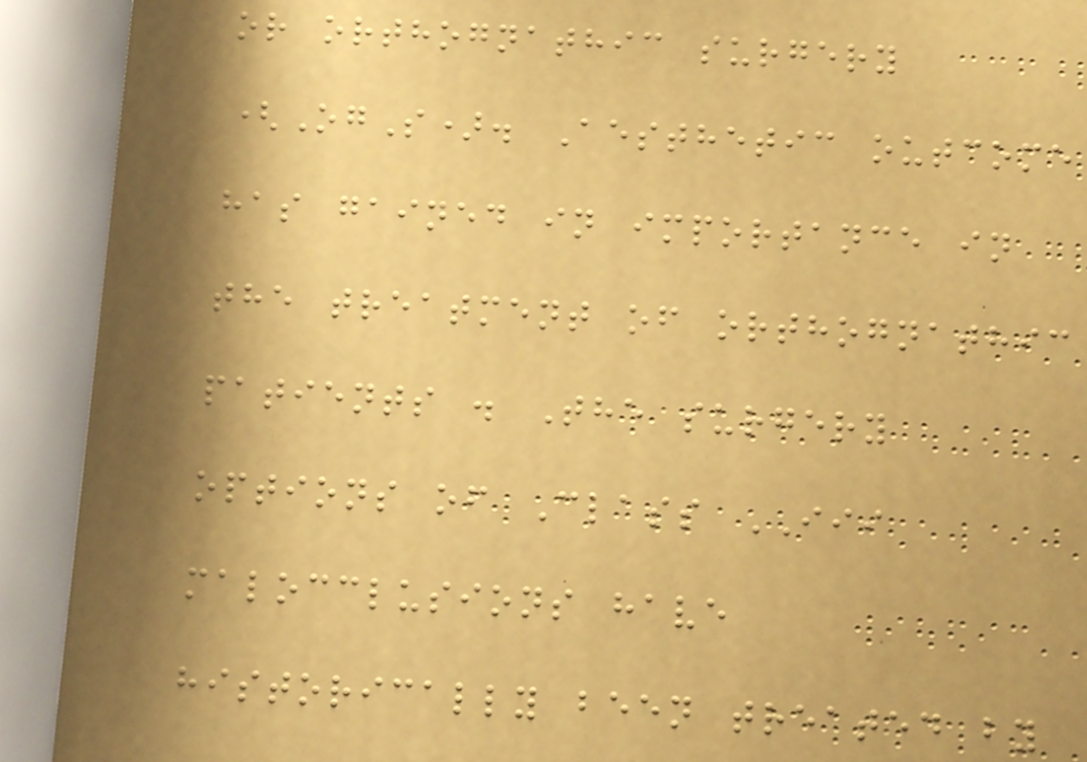or orthognathic surgery
(OgS). Aesthetic outcome
has gained in importance in
the treatment of orthognathic
patients . The surgery
options of Class III
malocclusions have
historically been treated by
